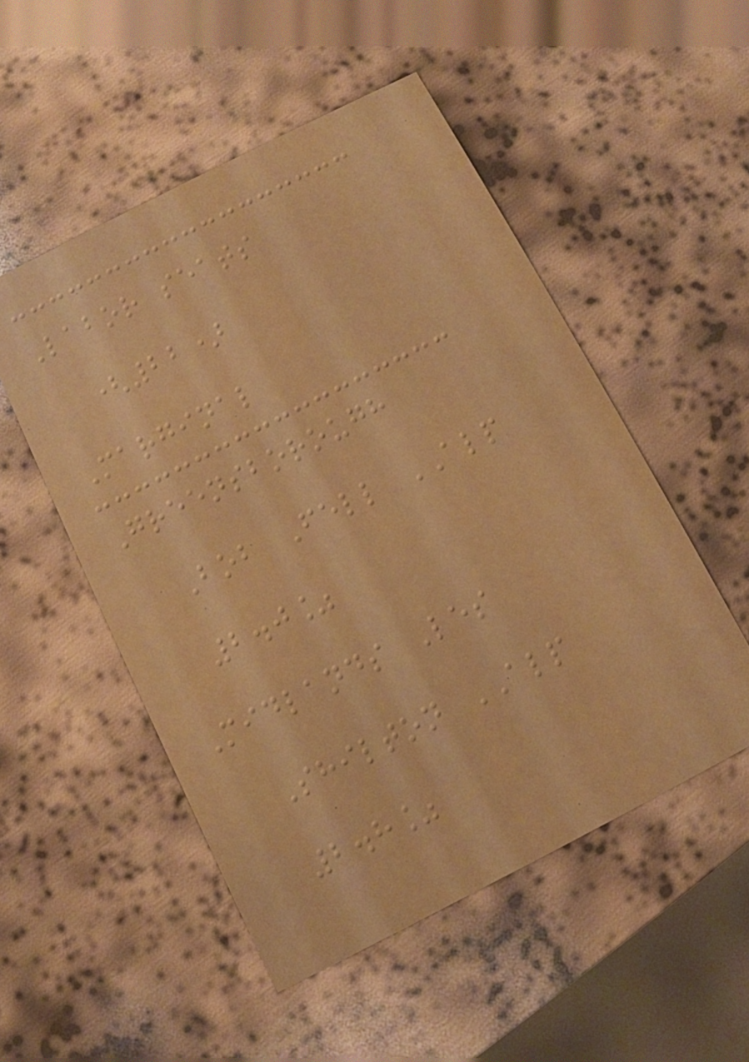Labor seats
(22)
Marginal
Greensborough
Bob Fell ALP
2.0%
Midlands Les
Shilton ALP
2.8%
